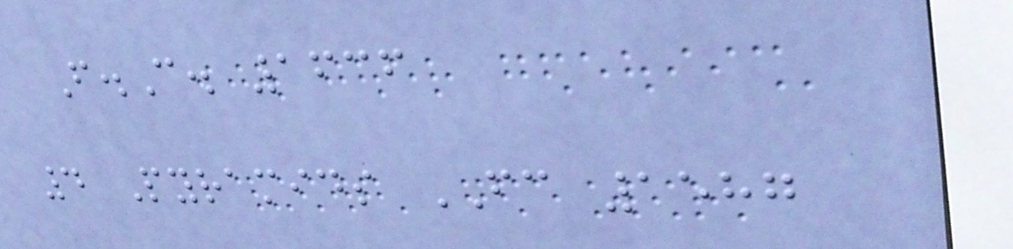F.C. 1636
4 Pyramids FC 1587
